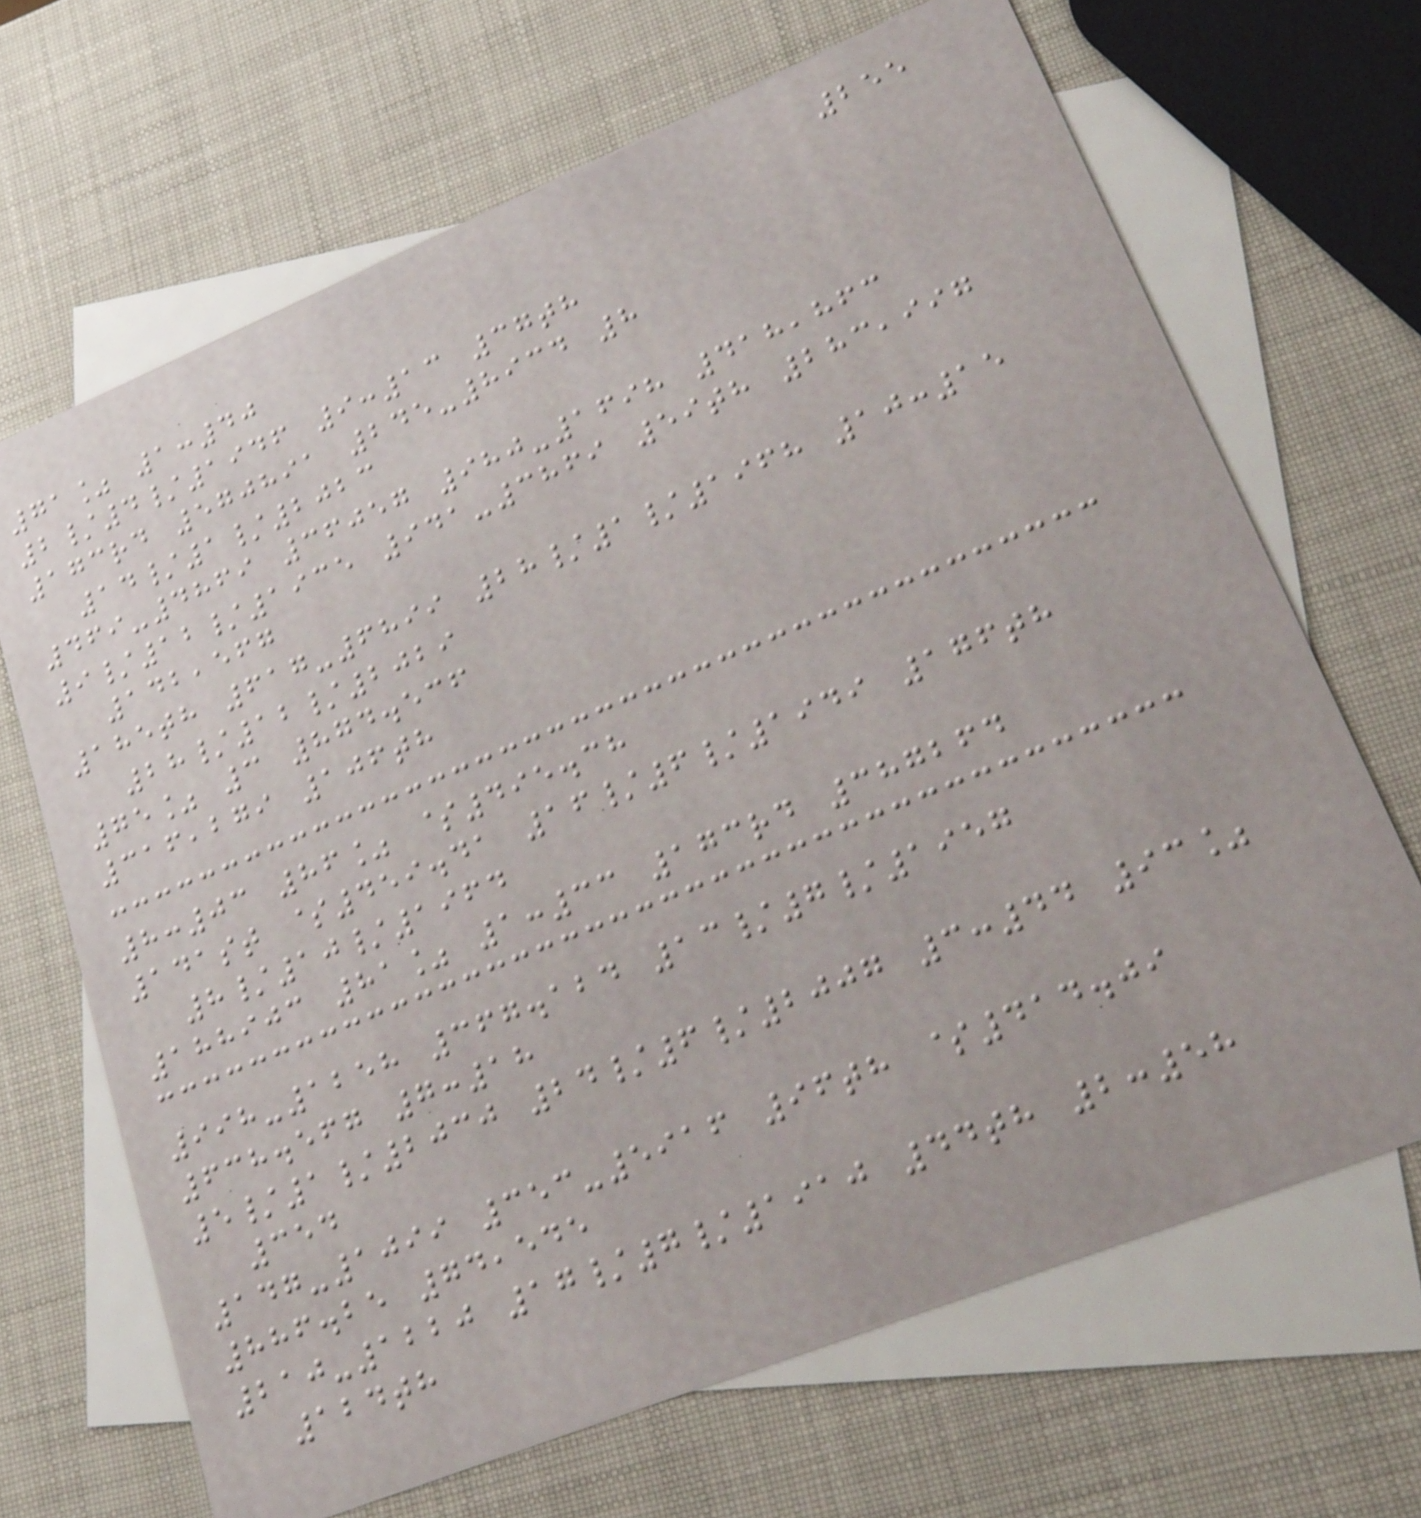255
71% 1:40
2/4/1946 9:13 37th
173rd 570891 245-8934 8
14/1/2023
469-4869 36057 980-1698 418,863
9/12/1935 941-3869 59th 283,997
142,567
185th 617-6899 28/1/1968 10:15
28/12/2029
75% 3 874.536
316,279 106th
8:03 86% $495.38
141st $459.41 16/6/1949 176th
8/10/1964
188903 81% 1:33 173rd 387264
998-1258 367.124 13/7/1957
638.567 7:18
5/1/2030 24/6/2007 3:44 93%
354
147-1099 353-5916 96th $414.09
886.25 74,545
210-1220 17/7/1910 44th 2:58
124th
